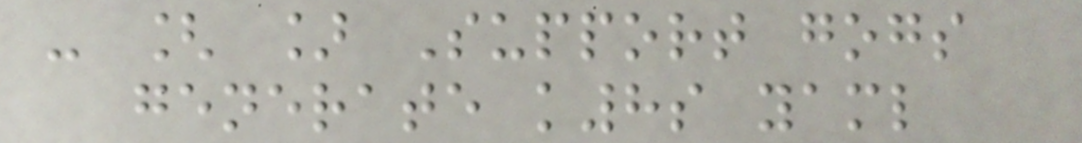- [ ] Support gogs
generate k8s yaml
